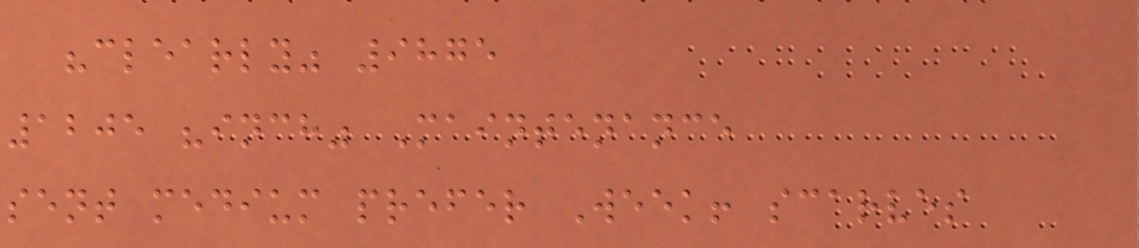"clearly" 9875
1205 "inch" Maintenance
sent medium prefer Week! scarves
